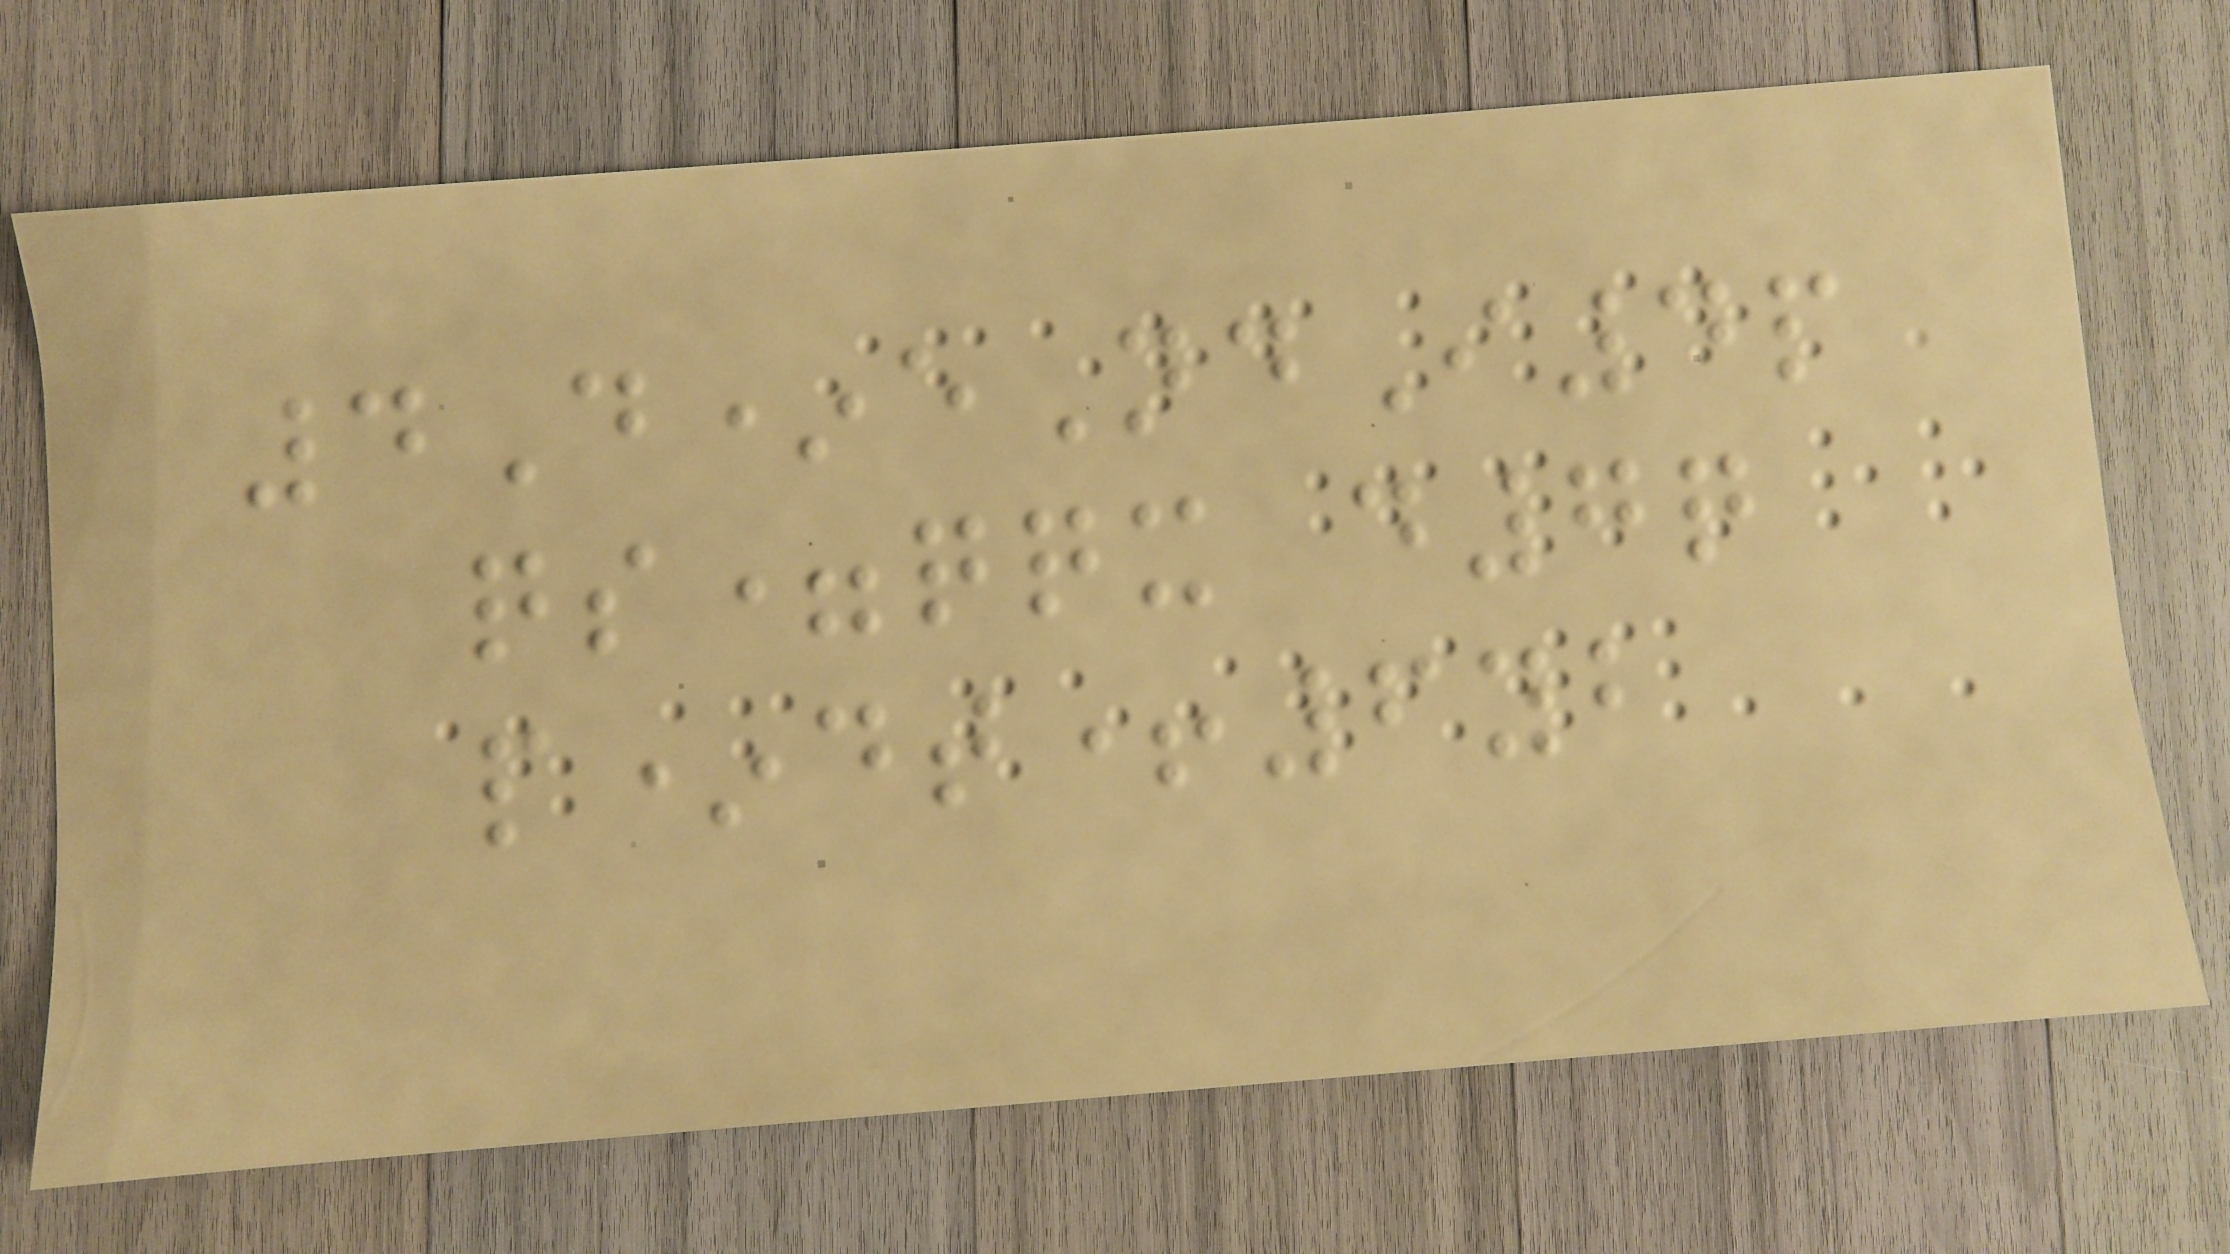4D*eNdI4p
qs=qqx d7q
p*dt+6yb
